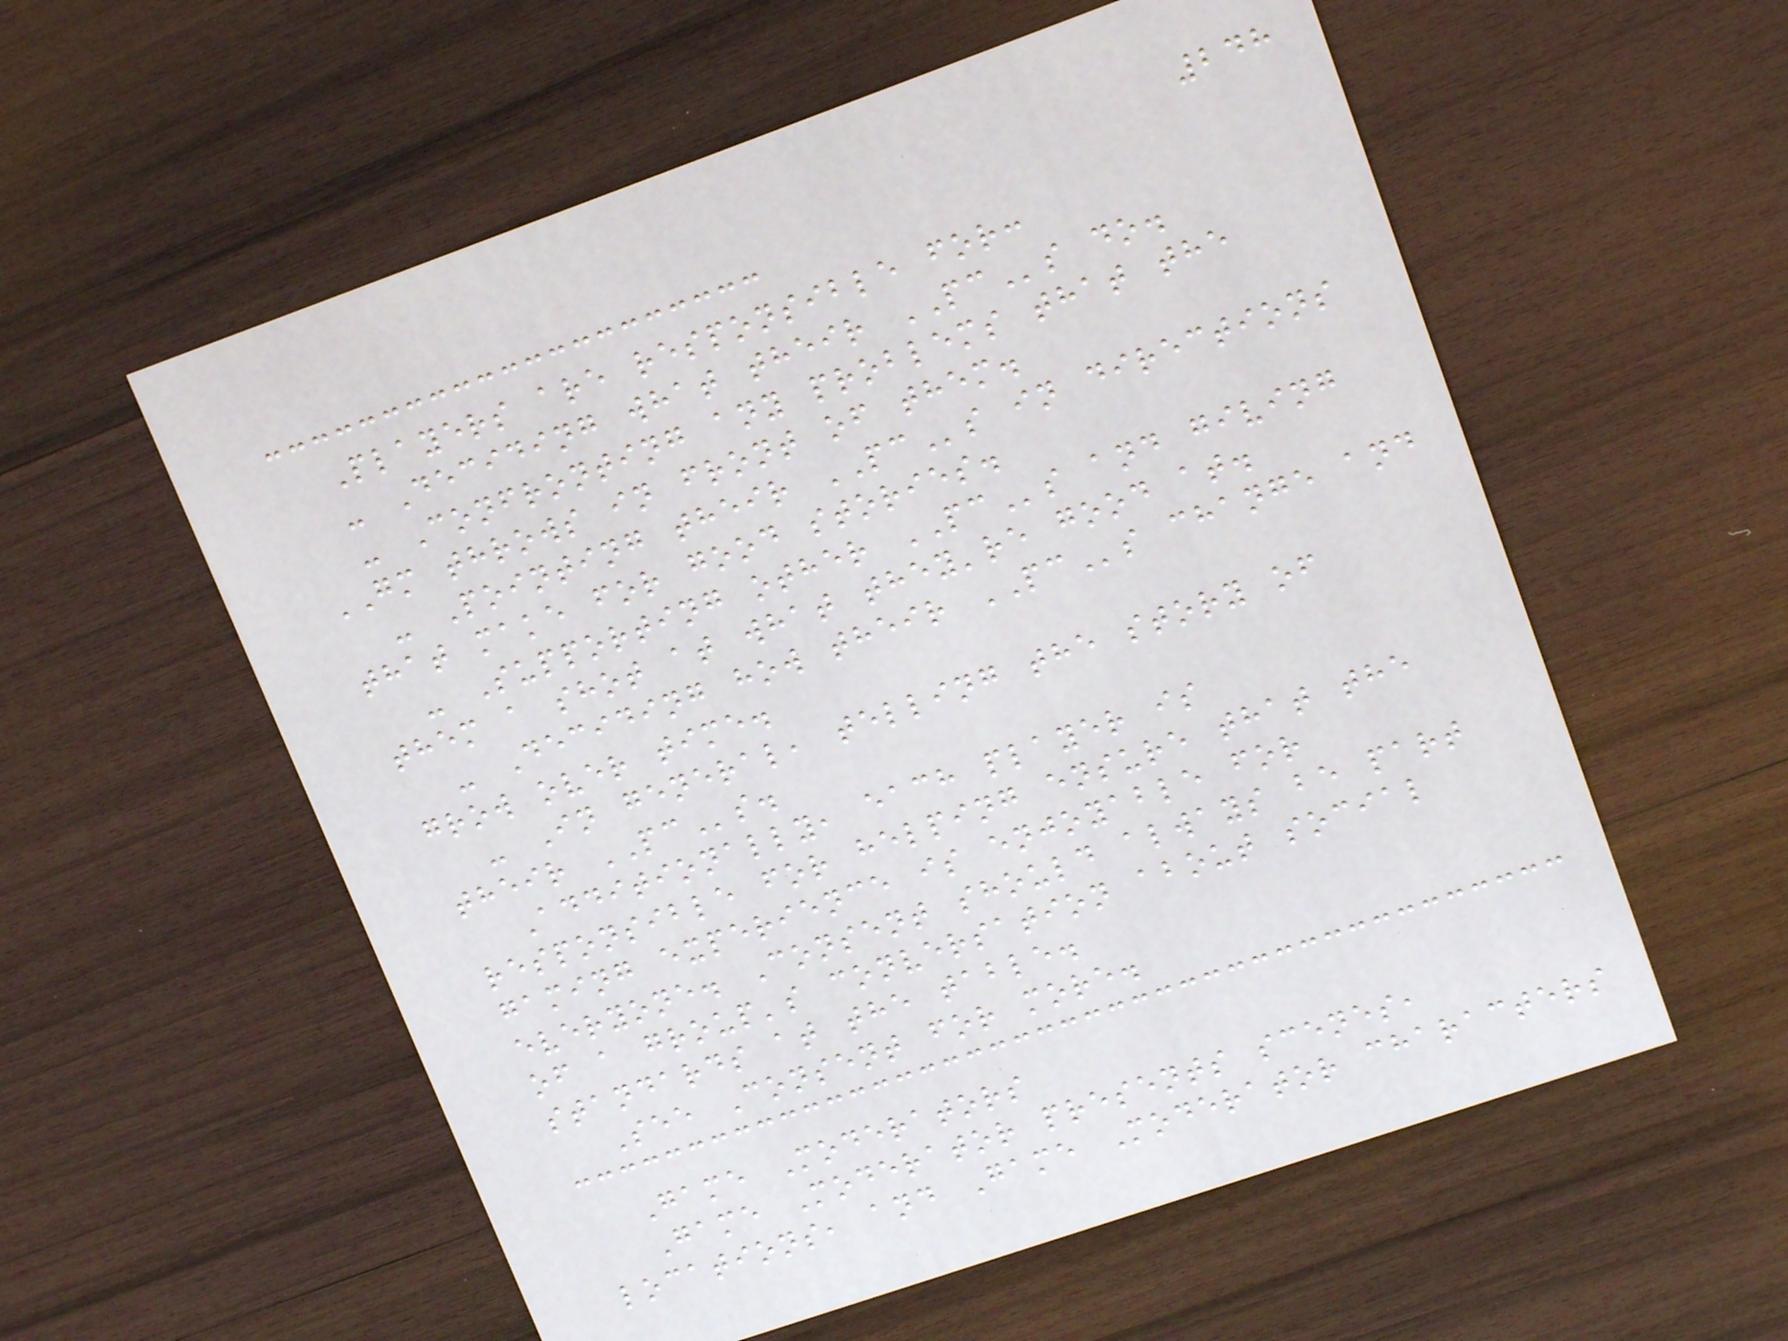248
Players are responsible for:
- Deciding what their PCs do.
- Confronting any problems that the
GM throws in front of them.
- Pointing their PCs in directions
that make for good stories.
- Supporting other PCs and giving
them a shot at what they're good at.
- Deciding how their PCs change and
grow over time.
- In general, telling the story of
their PCs.
Additionally, each player is
responsible for helping ensure that the
gaming experience is enjoyable for
everyone. Consent should always be part
of a group's conversation about social
standards at the table.
See Consent for more.
Game Moderators
Game Moderator presents scenes,
locations, and Game Moderator characters
